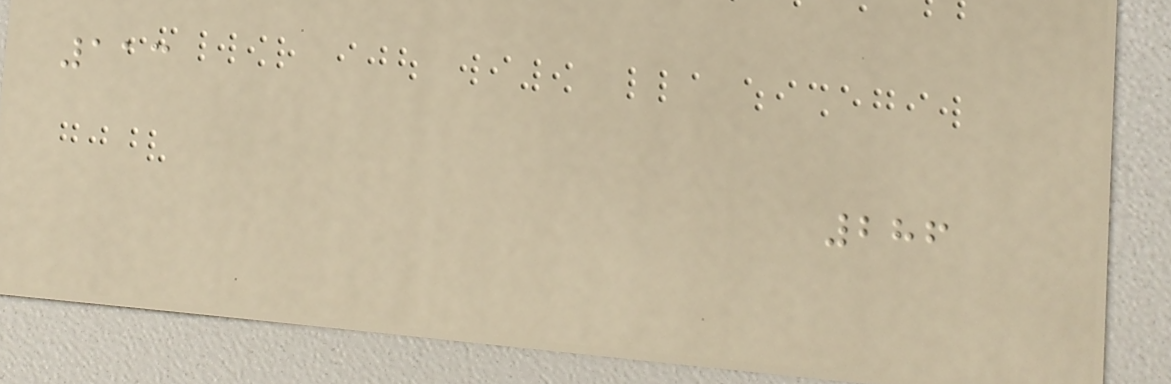113
286
